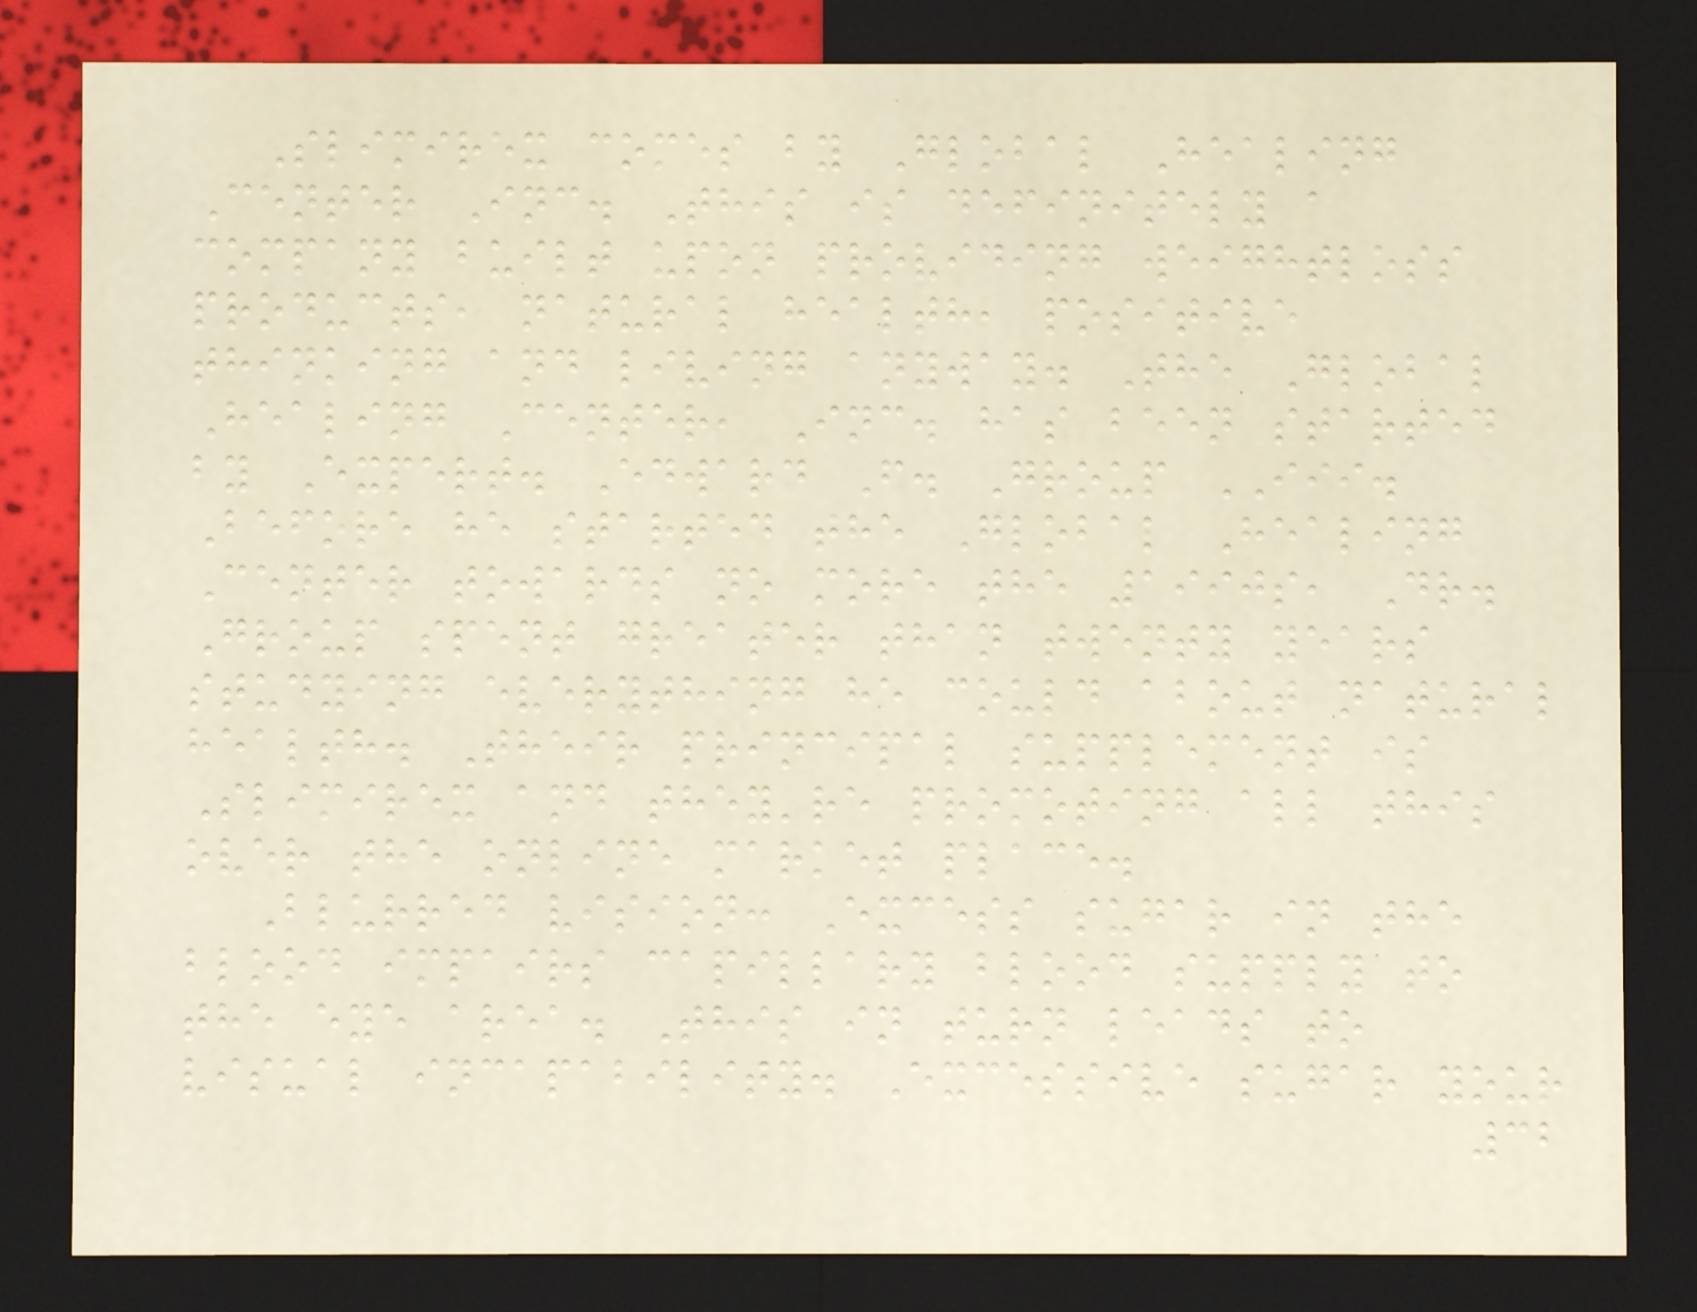Slimirex comes by Global Healing
Center Inc. This is definitely a
company built upon providing weightloss
products, natural health, positive
thinking and living anyway. The Global
Healing Center, Inc. has been started
by Expert. Edward F. Group III.
Before he started the Global Healing
Center towards no more the 1990s, Dr.
Group spent greater than twenty years
studying everything he could about natural
health. Their principal supplement is
Slimirex and they're promoting all this
over the online market place.
Blurred vision: Excess sugar in the
blood impairs capillary blood supply to
the eye area. This in turn leads to
visual incapability. Excessive sugar your
32
